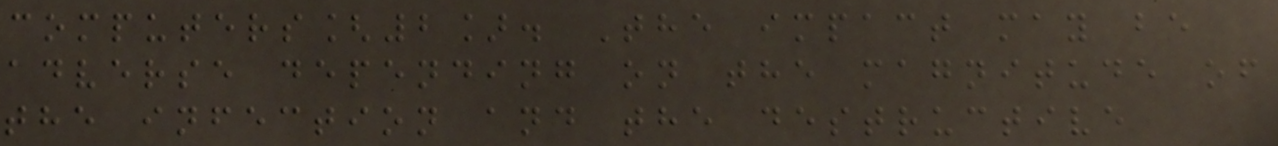computers[2]. The impact may be
adverse depending on the magnitude of
the infection and the destructive
